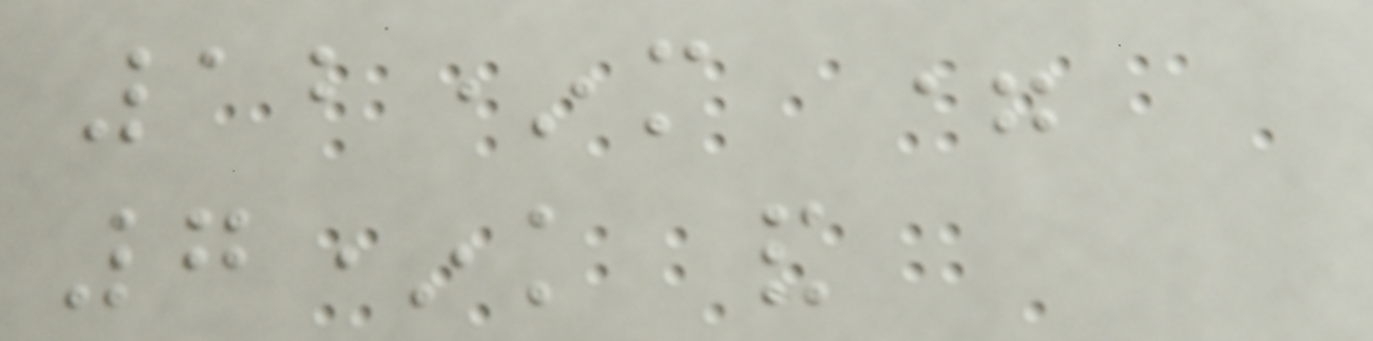12*m =
7*k and
